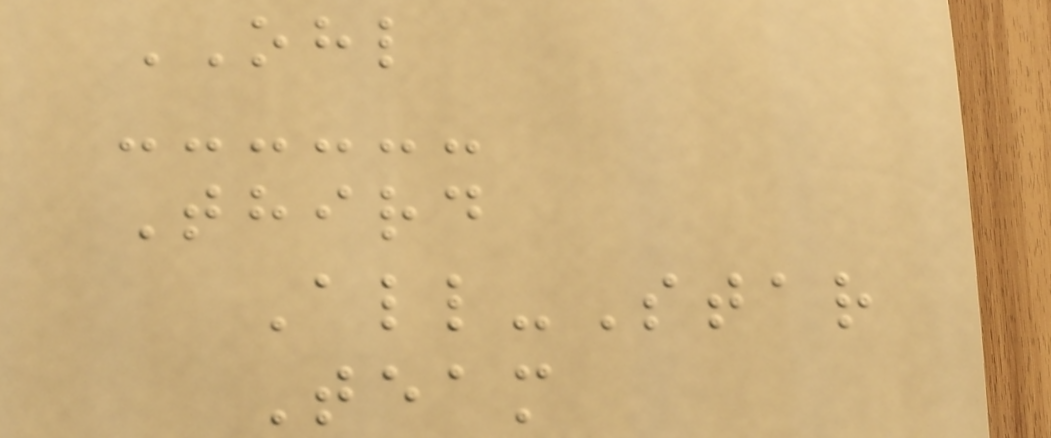OHL
Third
All-Star
Team
